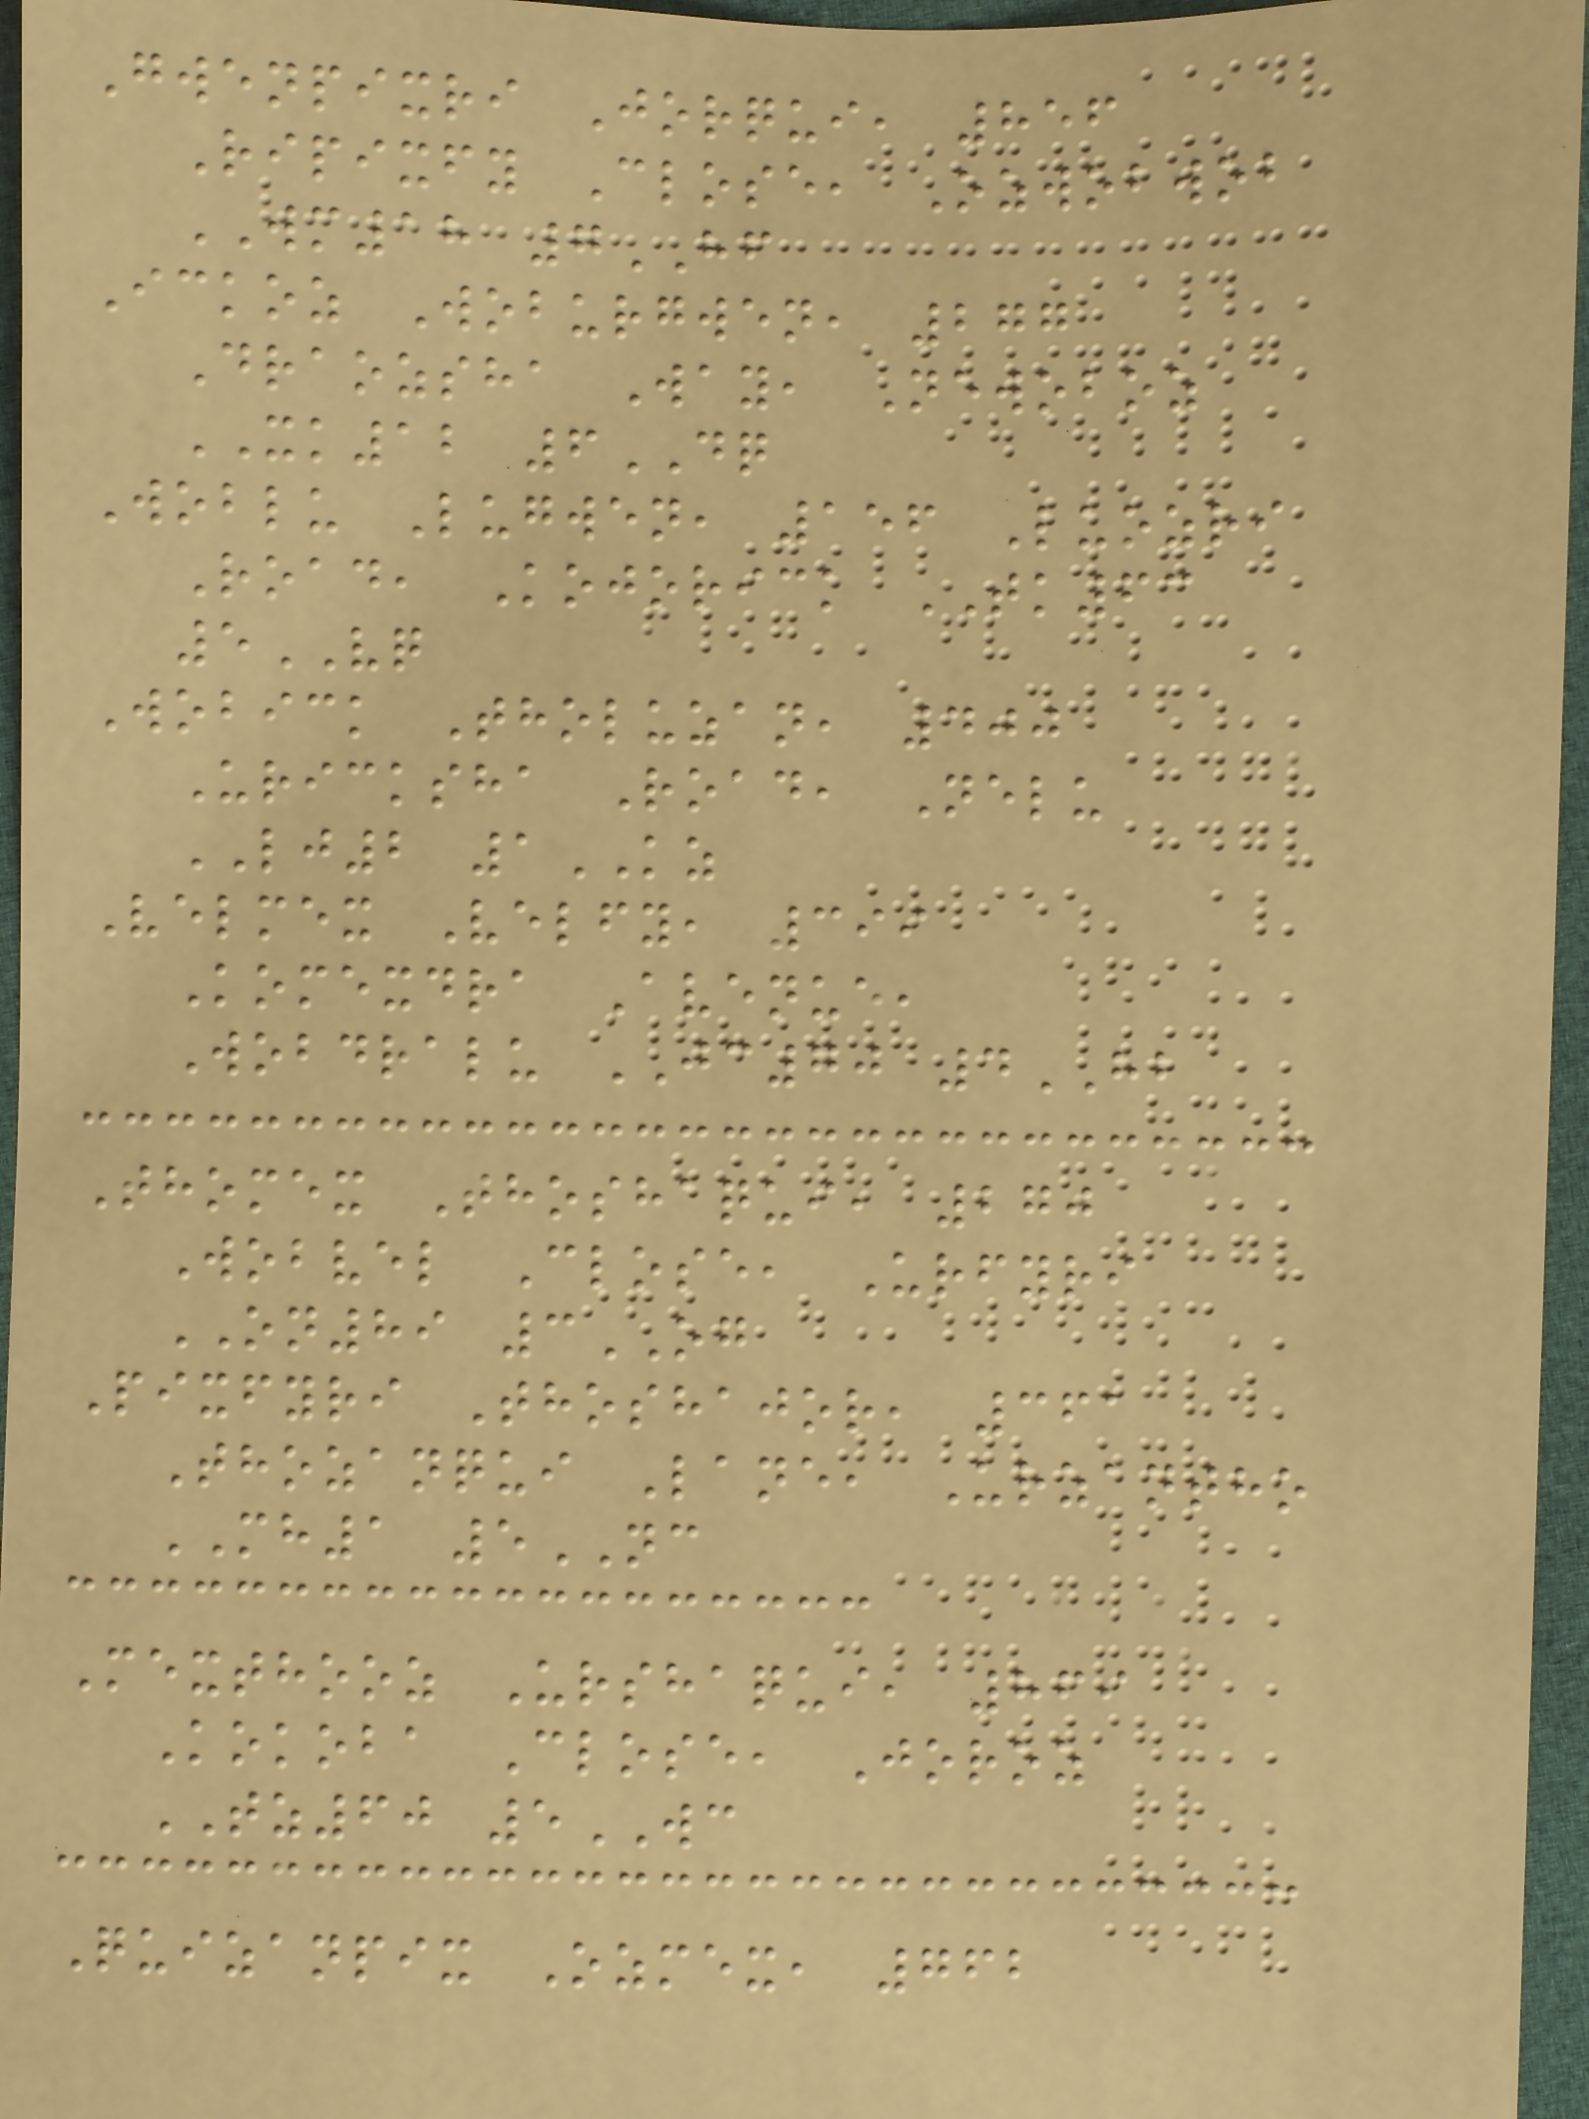Gwenpixri Jorqui, 856
Ripixfy Close, Ozwobwob
WM18 7HF
Ickoz Woburgwen, 277
Draozsha Way, Newoboz
XK12 6DQ
Woblu Lugwen, 156 Luozri
Road, Kojorick TK63
5VQ
Wobick Tholuzan, 400
Uricksha Road, Nelu
LJ2 1KZ
Velmex Velfy, 399
Komexdra Avenue,
Wobdralu JC70 4HB
Thomex Thoshaqui, 270
Wobvel Close, Urfyri
ON89 3OG
Pixfyri Thoshajor, 361
Thozanqui Lane, Urzantho
MH1 5NC
Mexthooz Urshaqui, 869
Kokoba Close, Joroz
TZ60 5WC
Quizanpix Ozmex, 762
